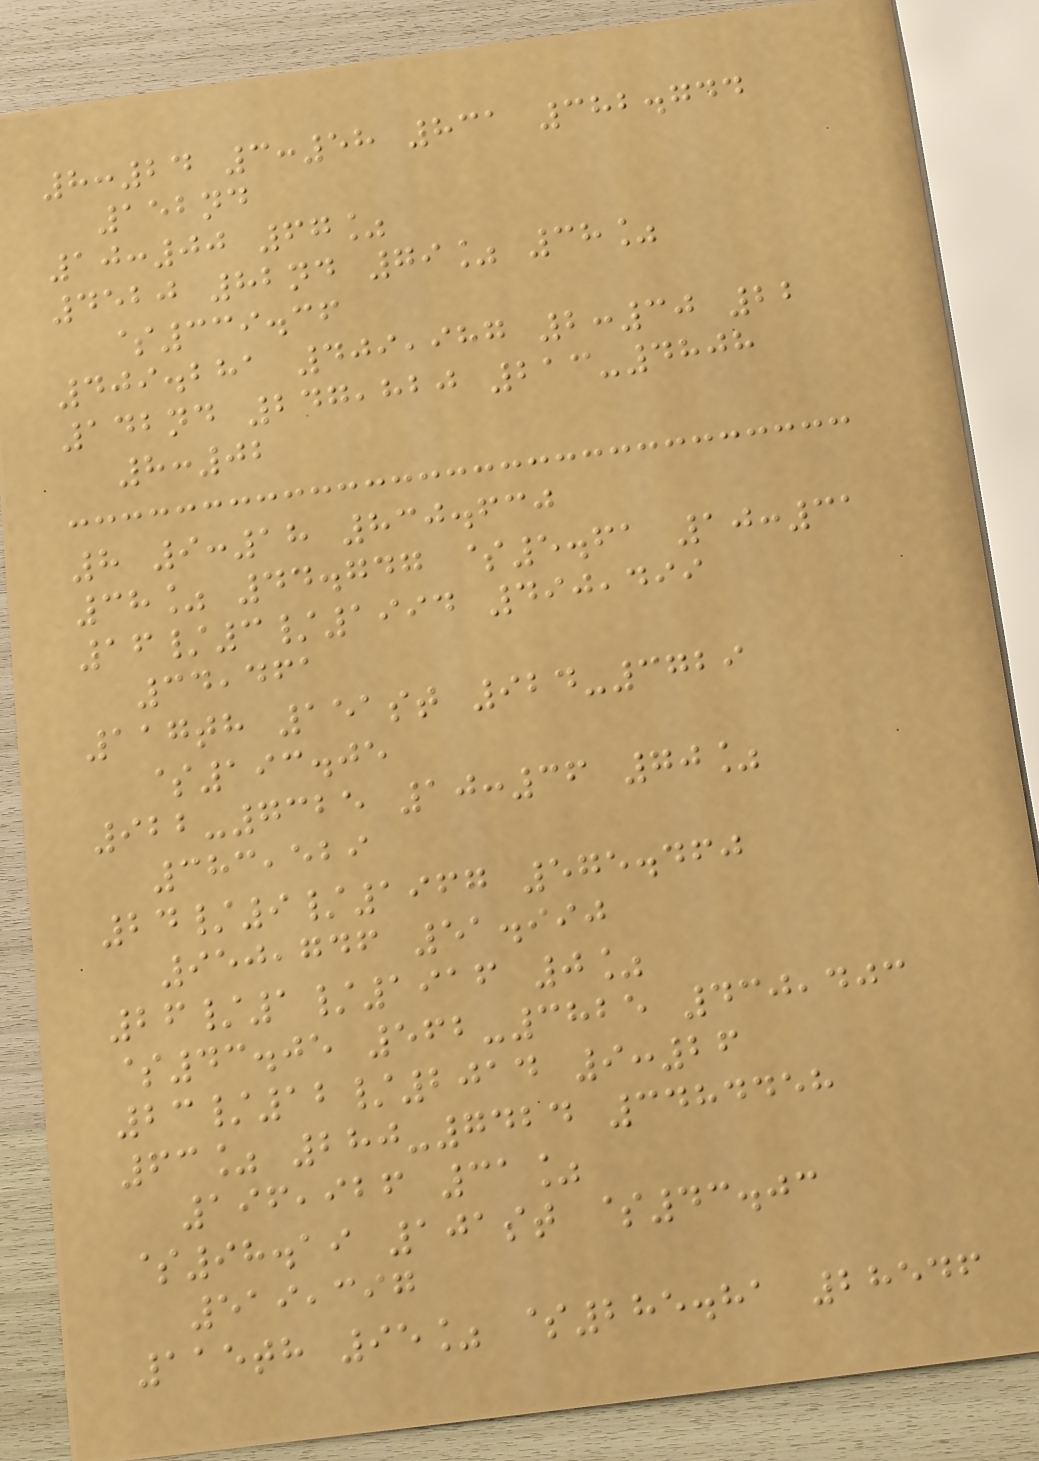8:24 3:58 831 382.744
152nd
10:00 67%
4520 82nd 79% 38%
$339.36
409.281 409,987 2:30 22
142nd 247,820 213-4808
8:02
8 9:18 830.630
38% 44.747 $5.61 10:31
16/3/1994 490,499
34,461
117th 151st 924-3729
$193.05
922-7325 10:36 70%
383,529
24/9/1967 575.460
950,746 51.990
26/1/1916 0%
$43.05 562-3825 430,403
23/12/2014 9:26
63% 280-7424 3484458
196,926 31%
$98.19 101st $43.03
519,397
115th 95% $285.81 28546
